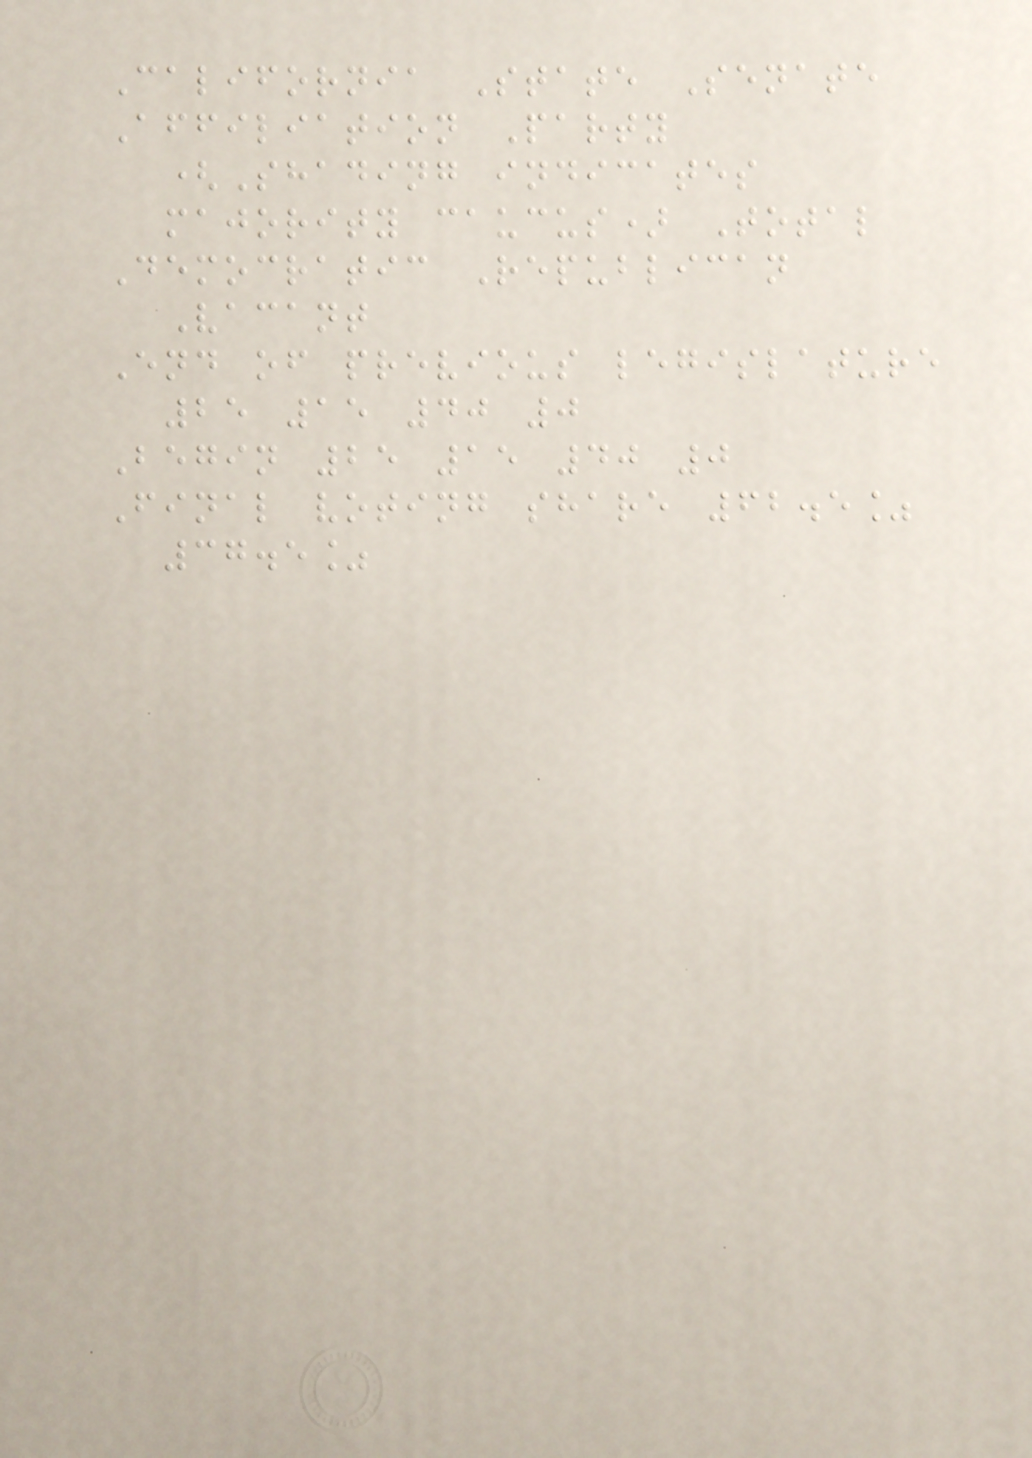California State Senate
Affiliation Party
(Shading indicates
majority caucus) Total
Democratic Republican
Vacant
End of previous legislature
25 15 40 0
Begin 25 15 40 0
Final voting share 62.5%
37.5%
